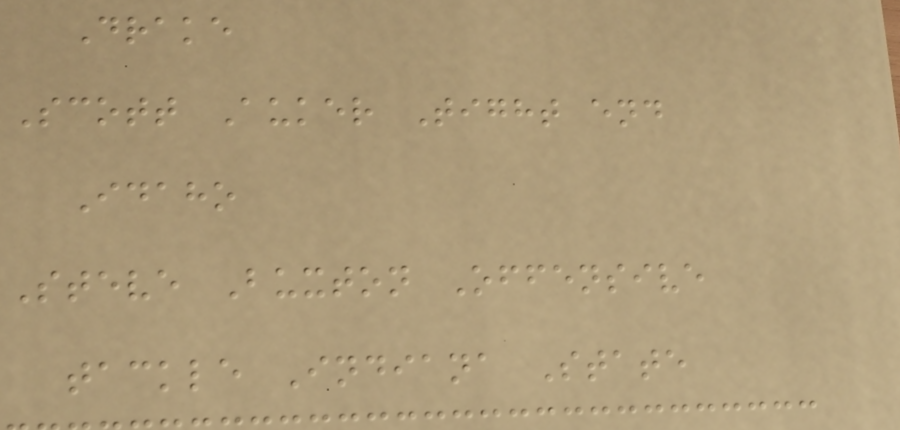Drake
Scott Auker Tight end
Idaho
Steve Buxton Offensive
tackle Indiana State
